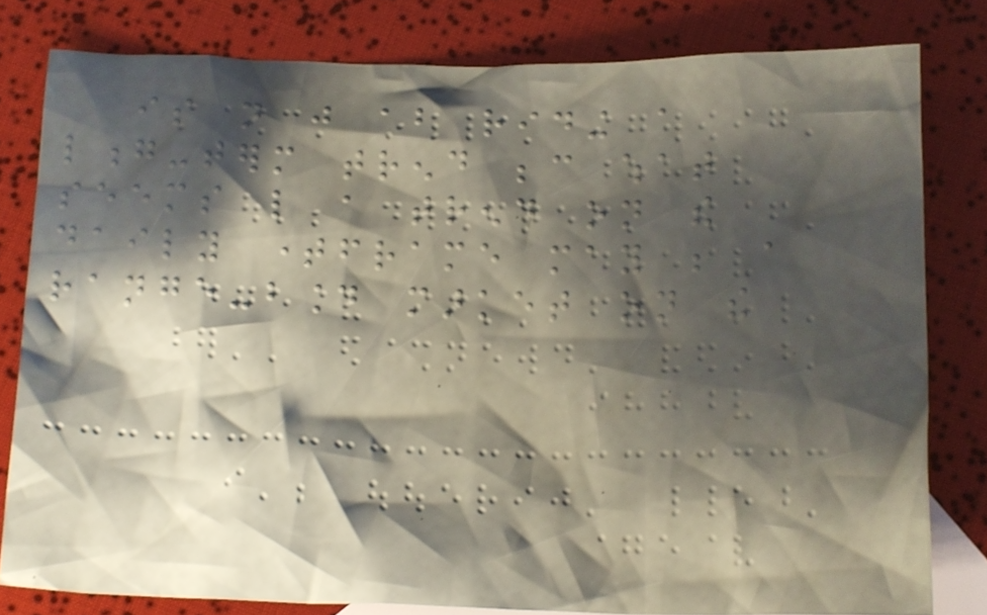is not just about riding a
long-term trend because what
seems like a trend on the
daily timeframe may be a
range-bound market on the
